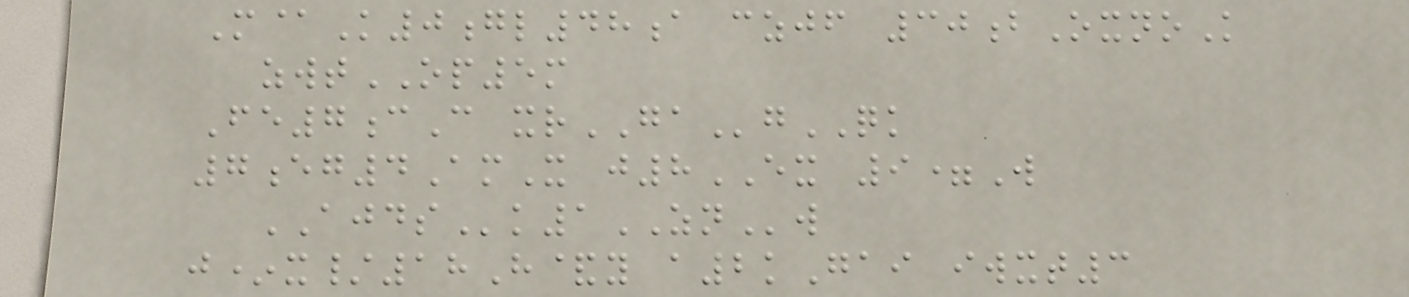M@K0gl48a czjf 30bOxnoK
zwtOP5m
Fe7cC xrGAgQK
7eg4AmX j8EX 9=W
AJDSk1ZNw
j*x/18H&y a2kGai iwxt3
